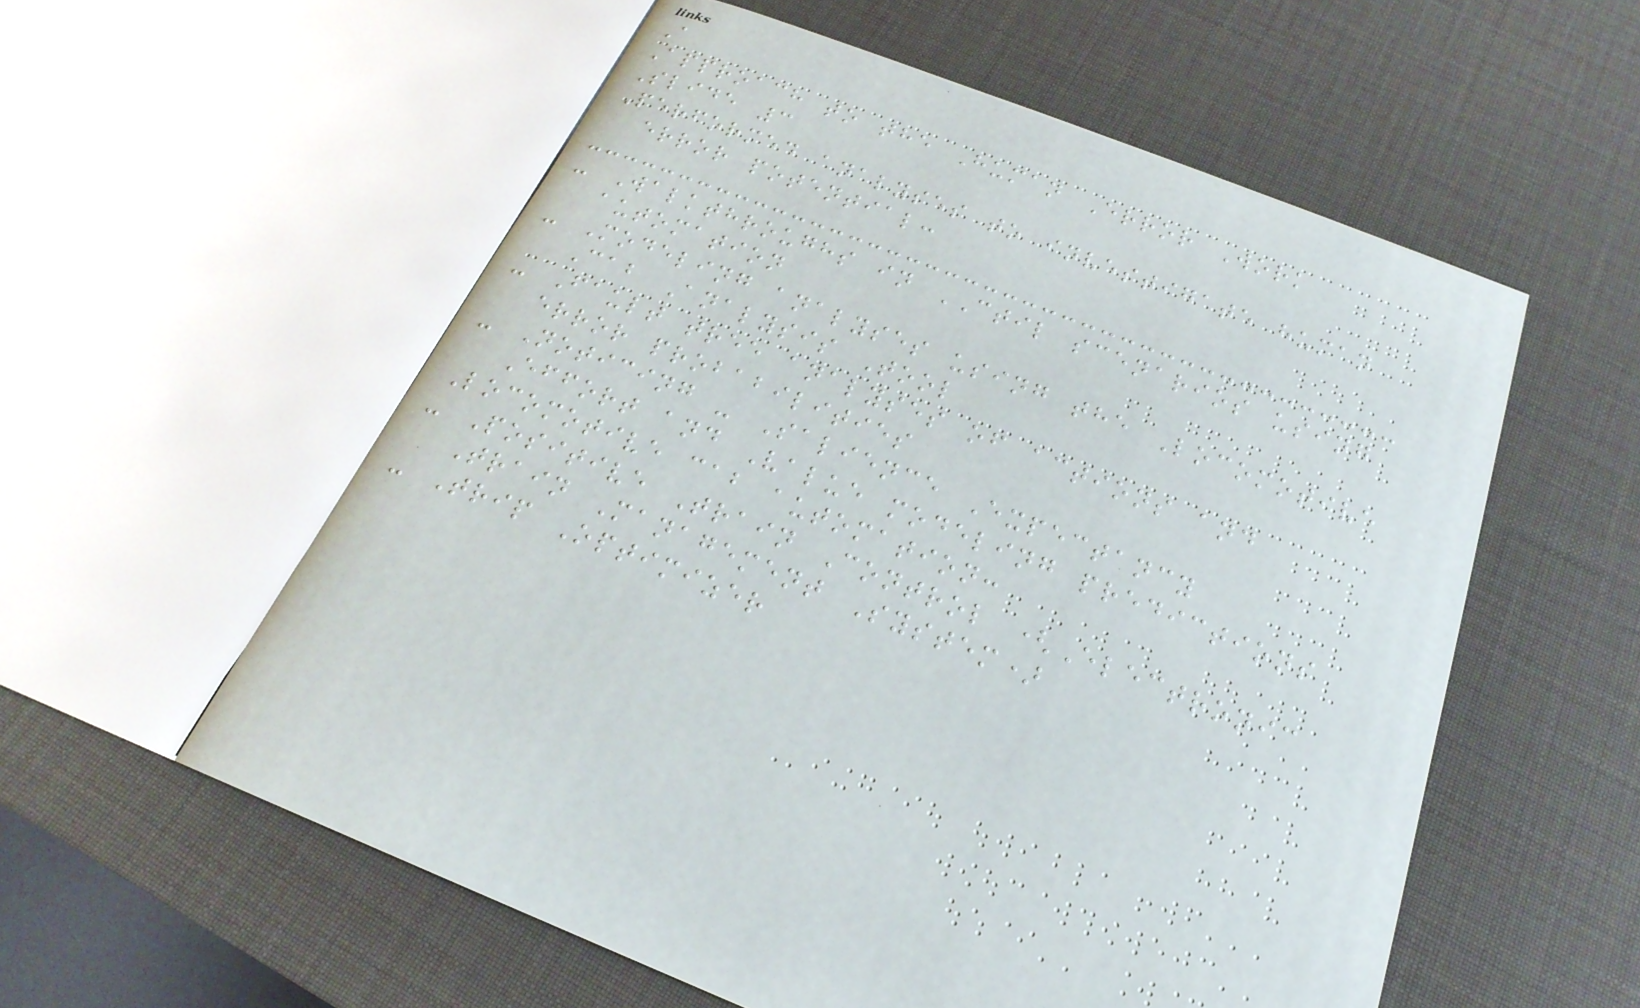A
Approach to the Human Error Work
Slide 3
Performed analyses to investigate human
error potential:
- Walkthroughs in CTIL scenarios using
automation
- Modeling analyses using the Locomotive
Cab Analysis Tool
- Fault tree analyses of actions and
error probabilities
- Noticing - Salience Expectancy
Effort and Value modeling predictions
Locomotive cab automation:
- Positive Train Control (Electronic
Train Management System)
- Trip Optimizer
